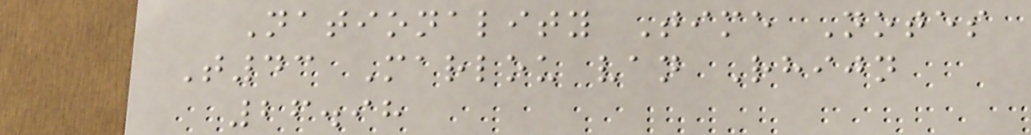Nationality Time Notes
T43 Marlou van Rhijn
26.98
